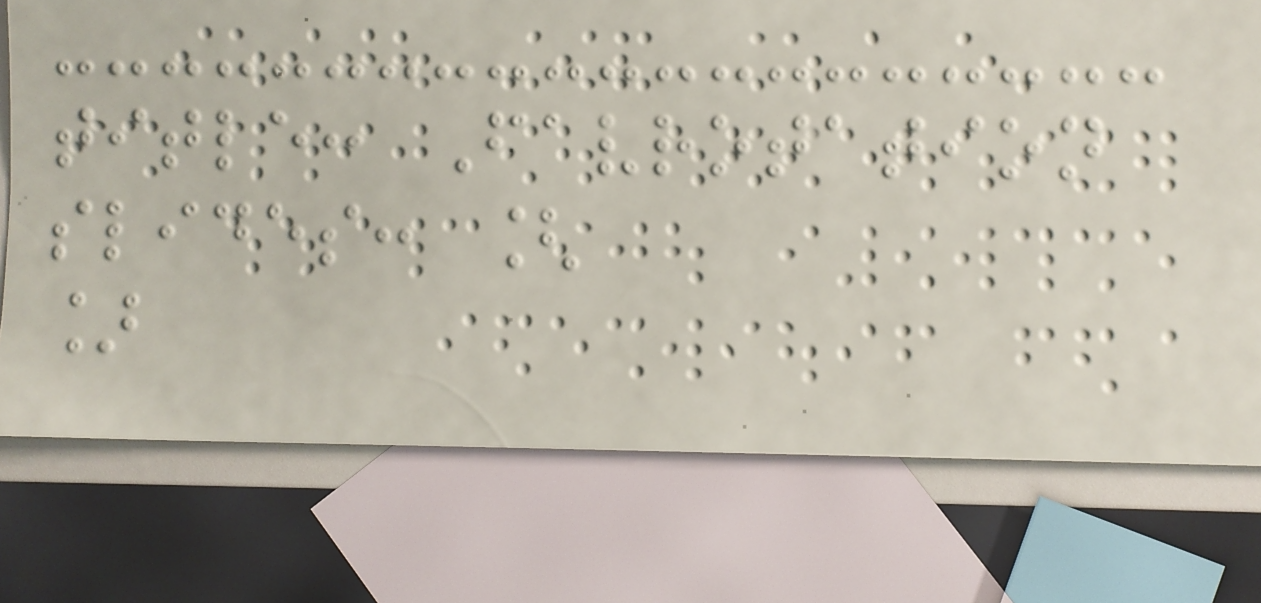title: Favrotation
slides: [
]
